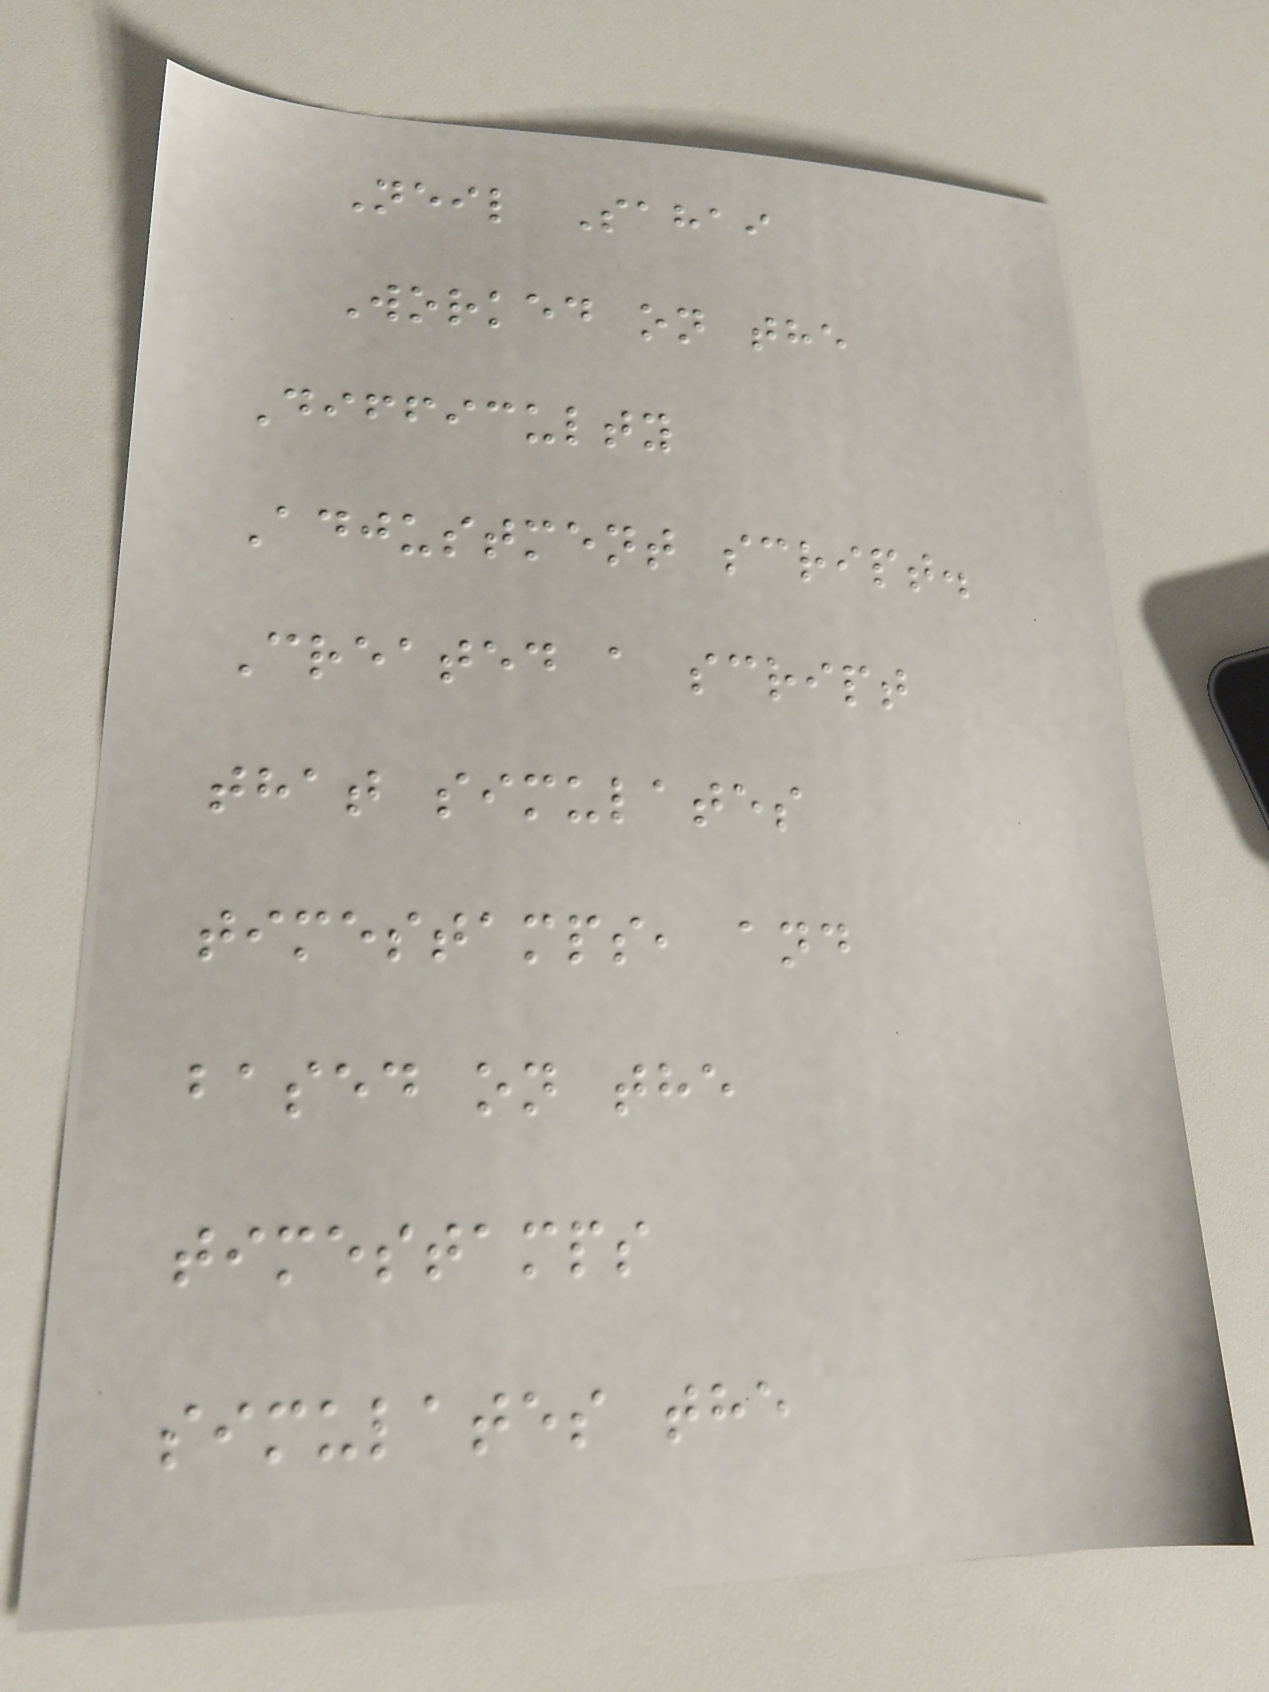Neil Sahai
Worked on the
Difficulty
Adjustment script.
Created a script
that simulates
timestamps, and
based on the
timestamps
simulates the
